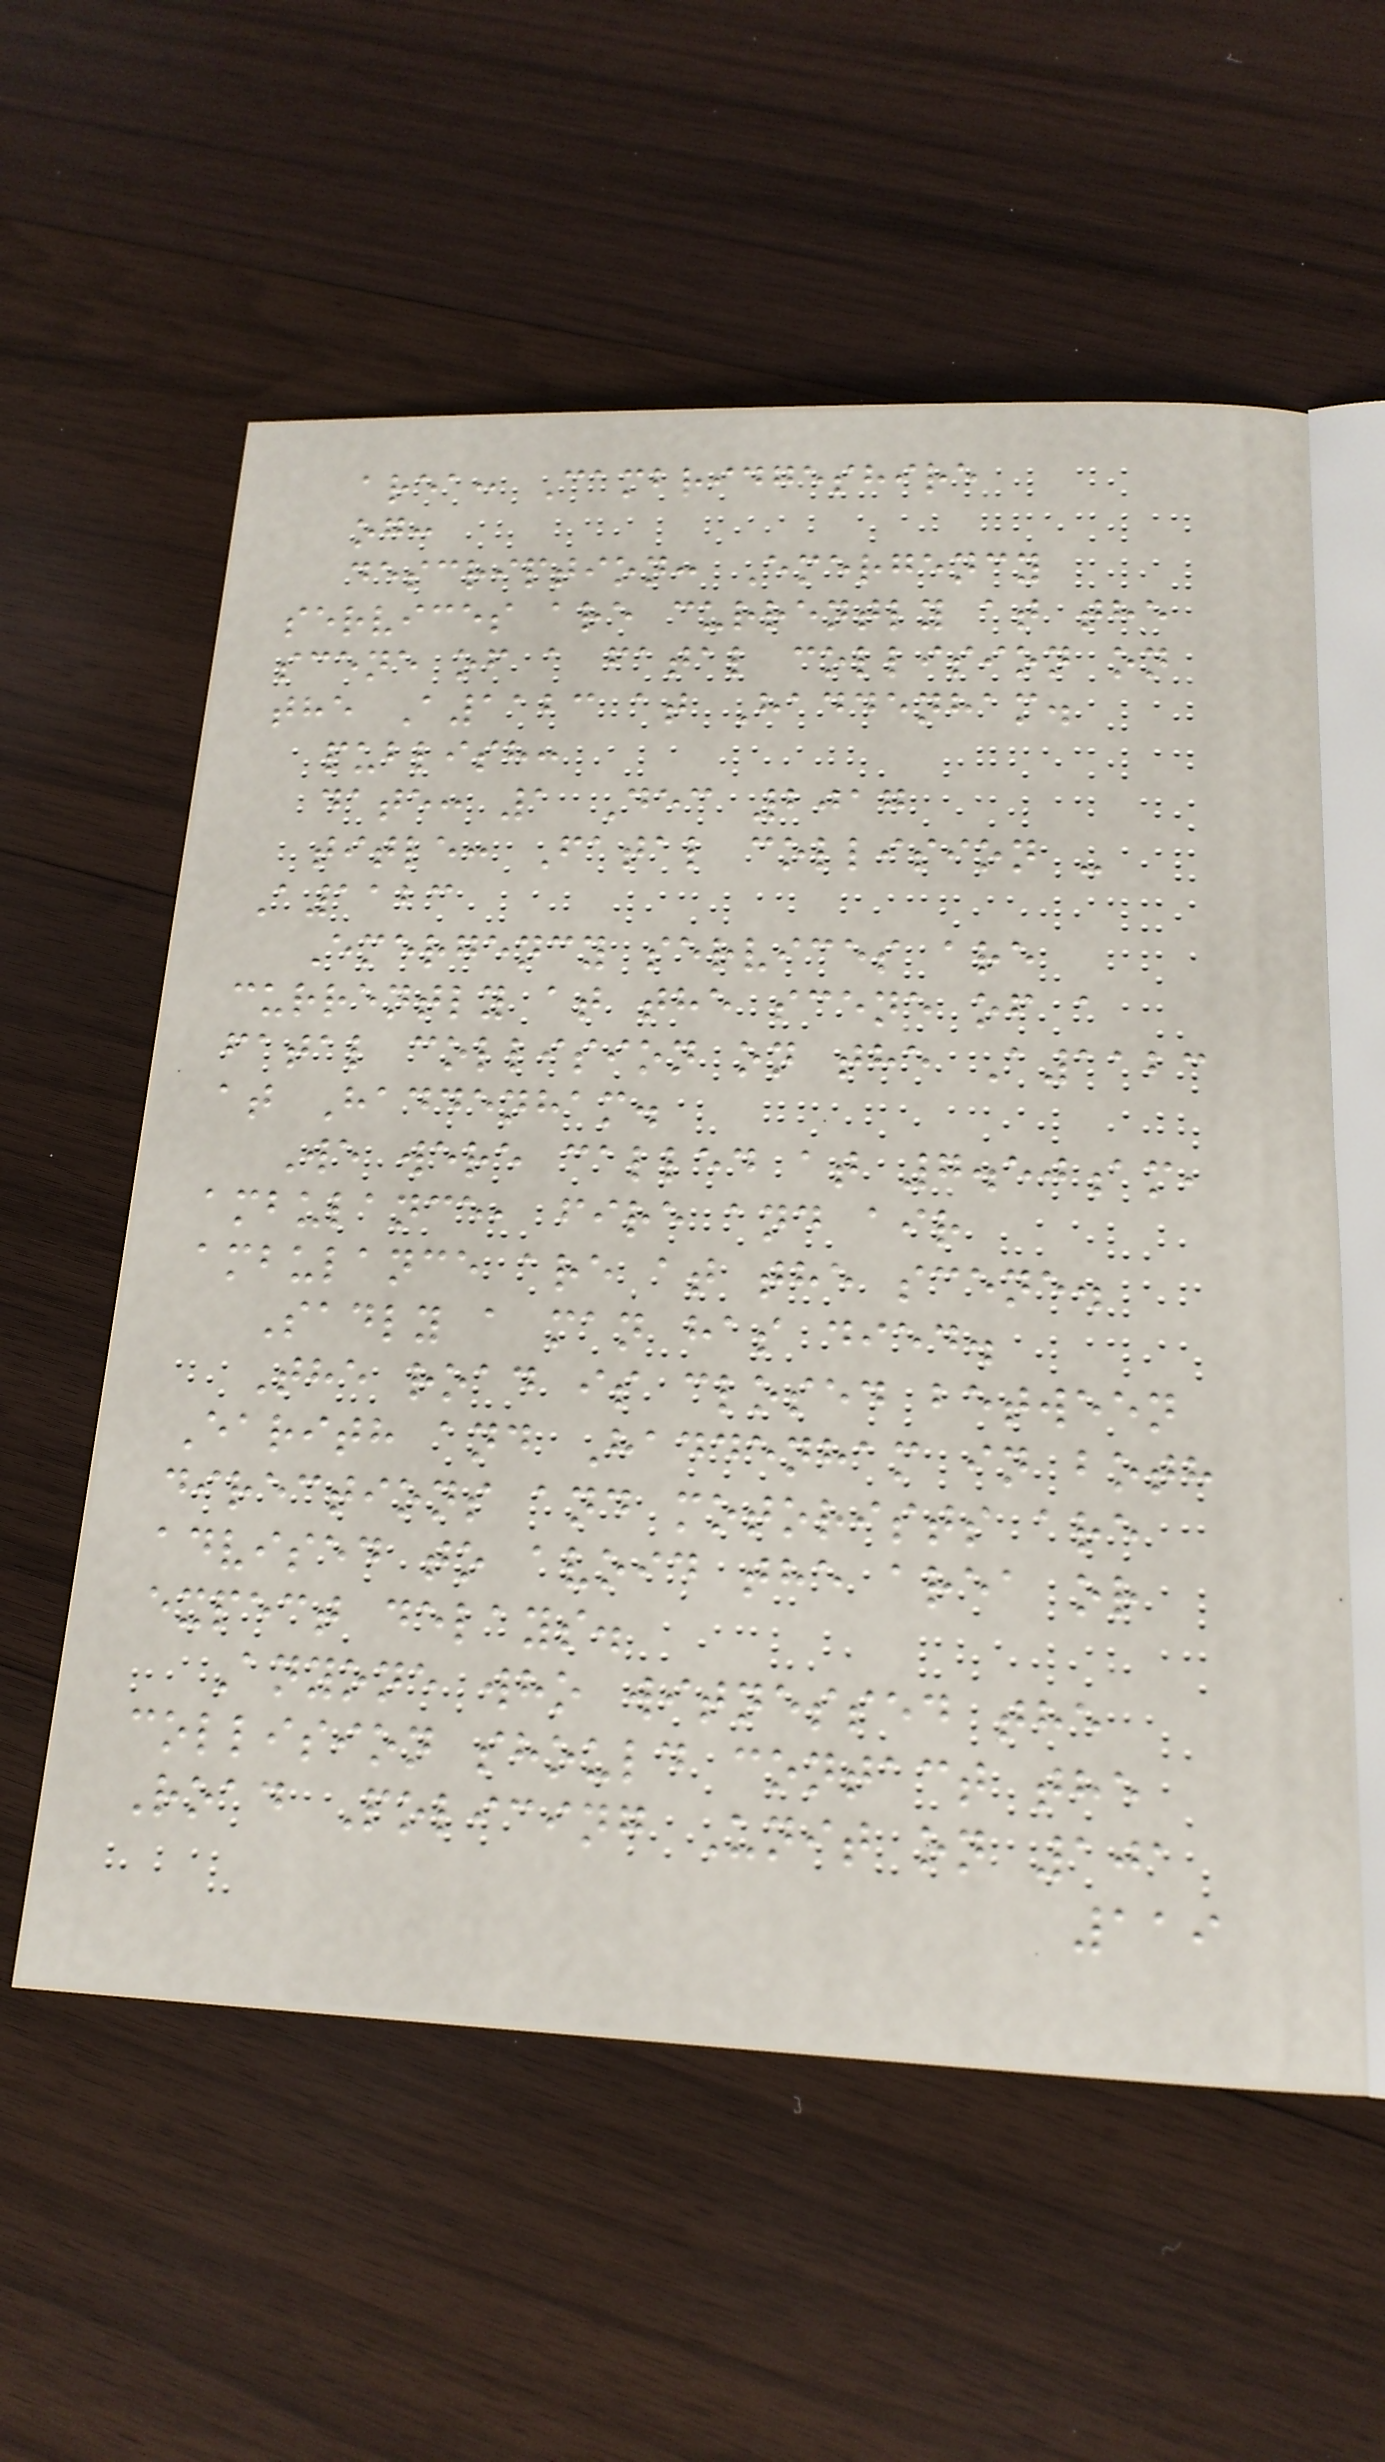area: Cambridgeshire
og:
description: Emergency
services are currently at the
scene of a fatal collision on
the A1123 at Haddenham.
publish:
date: 1 Dec 2017
title: Fatal collision -
A1123
Emergency services are
currently at the scene of a
fatal collision on the A1123
at Haddenham.
We were called at 7.50am,
ambulance, fire and air
ambulance are at the scene.
Sadly a man has died.
The road is closed between
Earith and Haddenham in both
directions and motorists are
advised to avoid the area or
expect delays.
Anyone who witnessed the
collision should contact the
Road Policing Unit on 101
119
